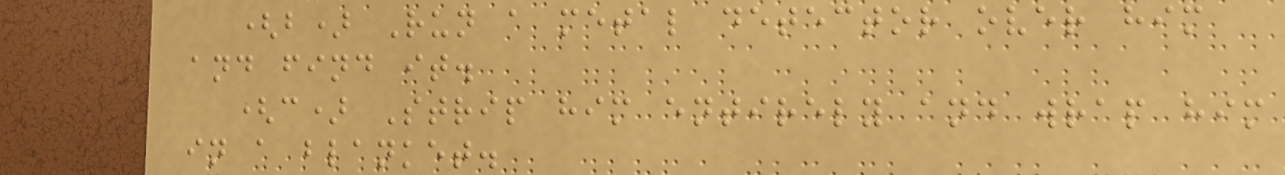(b) Run a metal detector over him
and find it.
(c) Strip him entirely and wrap him
in a blanket.
